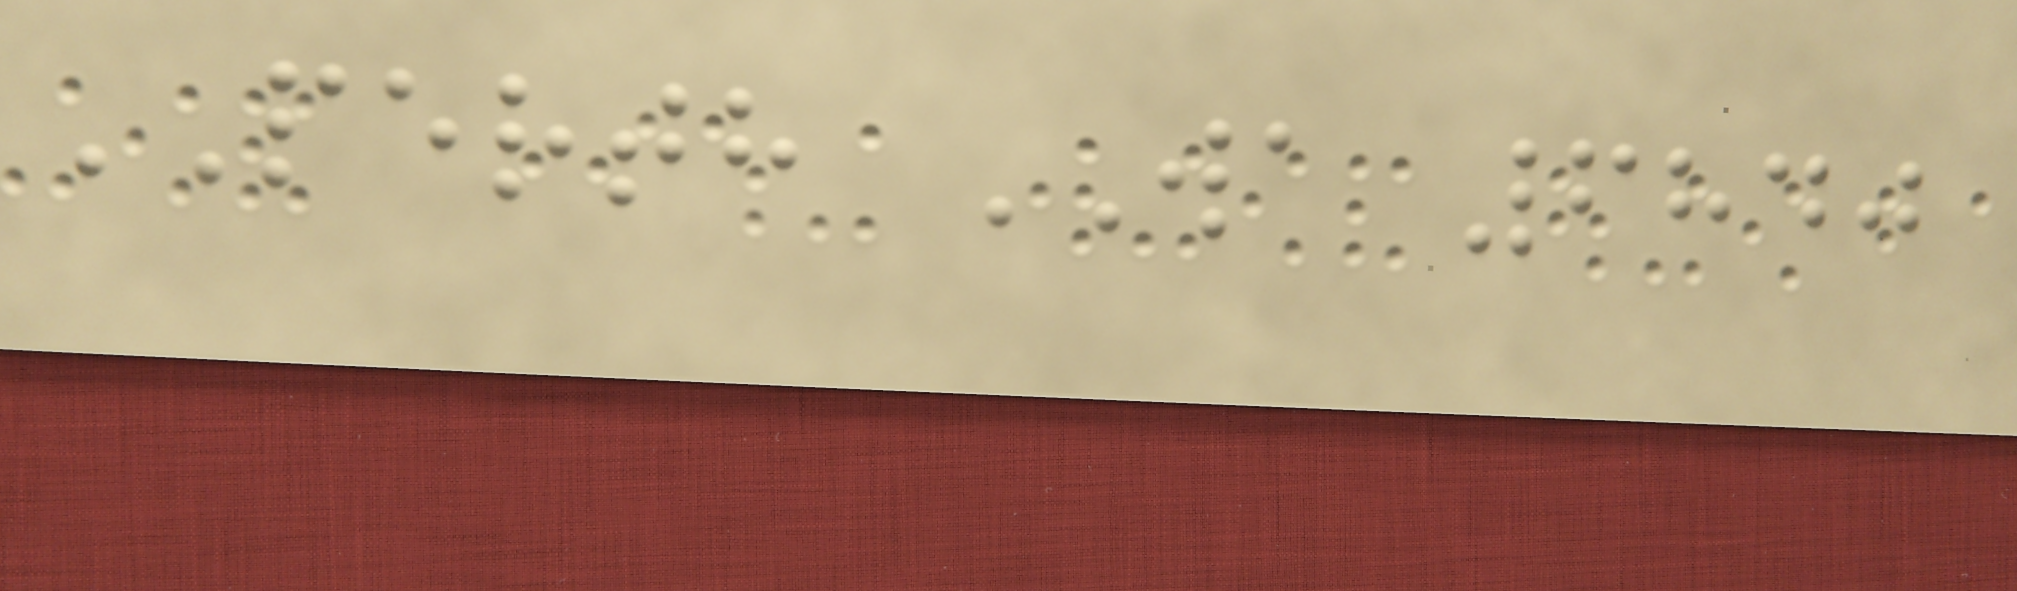PERTH WA 6840
